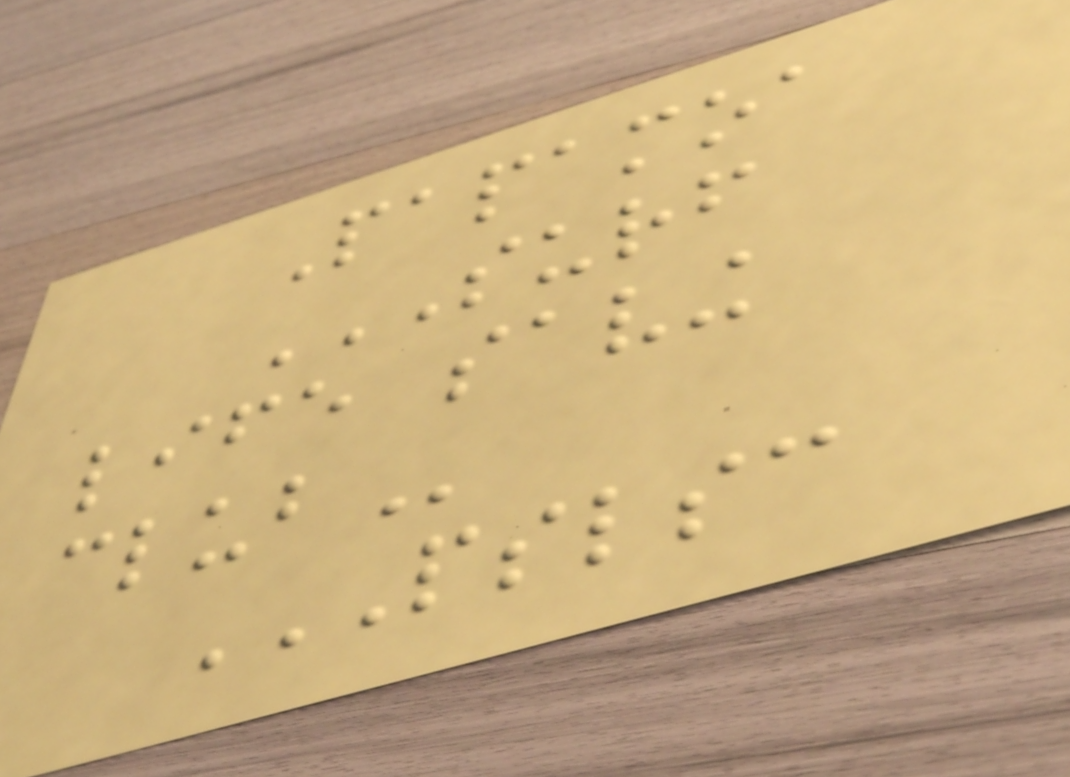Papamoa
SURF
LIFE SAVING
CLUB
PSLSC
